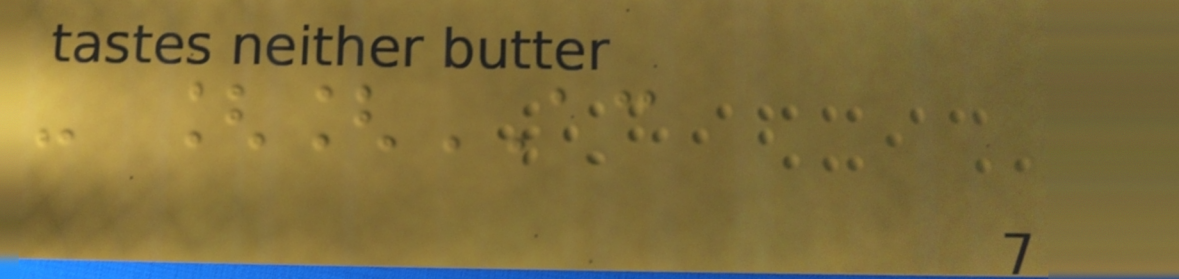- [[AC
